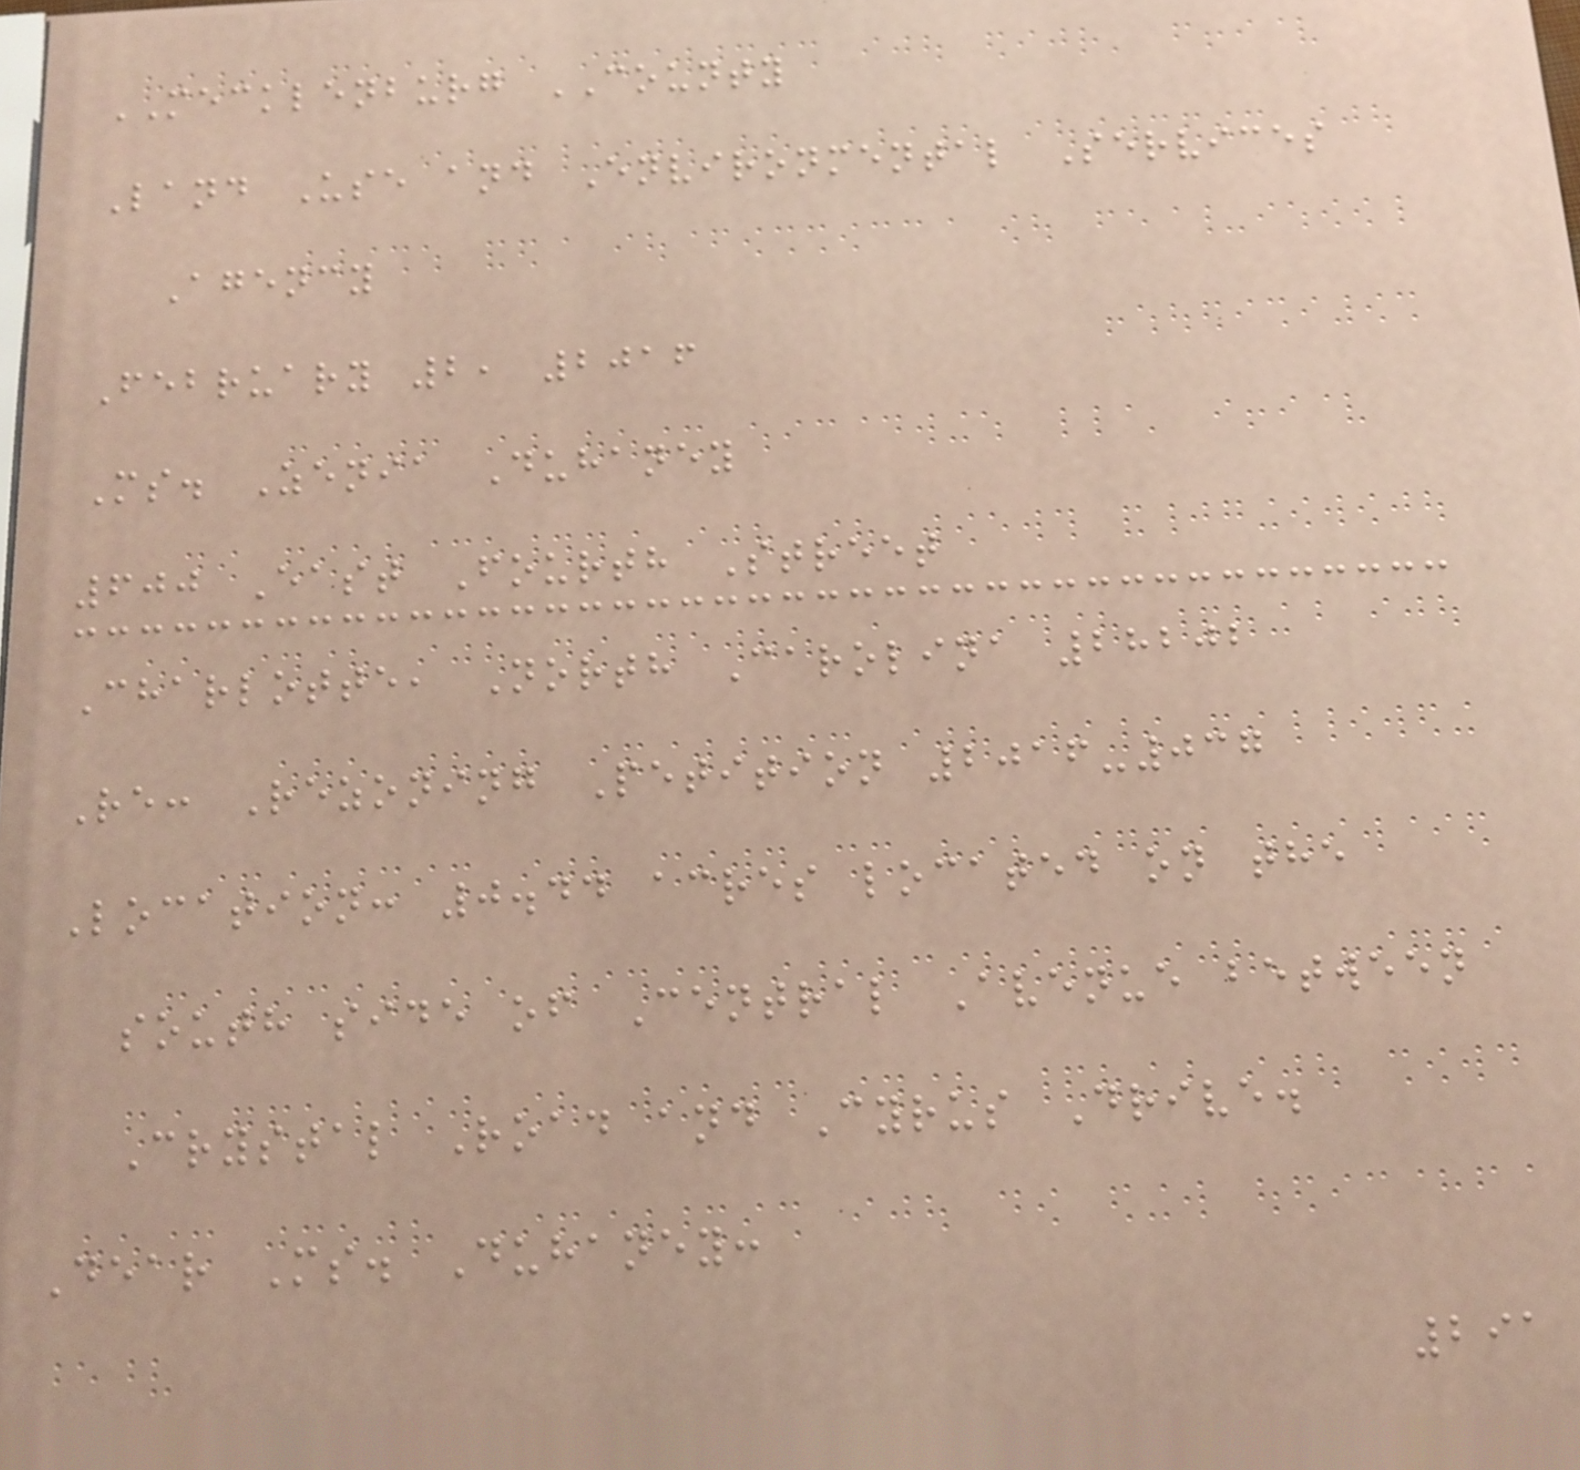MECKLENBURG COUNTY
Land Use and Environmental Services
Agency
February 2, 2016
Ms. Zenia Duhaney
600 East Fourth Street
Charlotte, North Carolina 28202
Re: Rezoning Petition 2016-037
Location: 0.44 acres located on the
south side of Central Avenue between
Crystal Road and Cyrus Drive.
Dear Ms. Duhaney:
291
